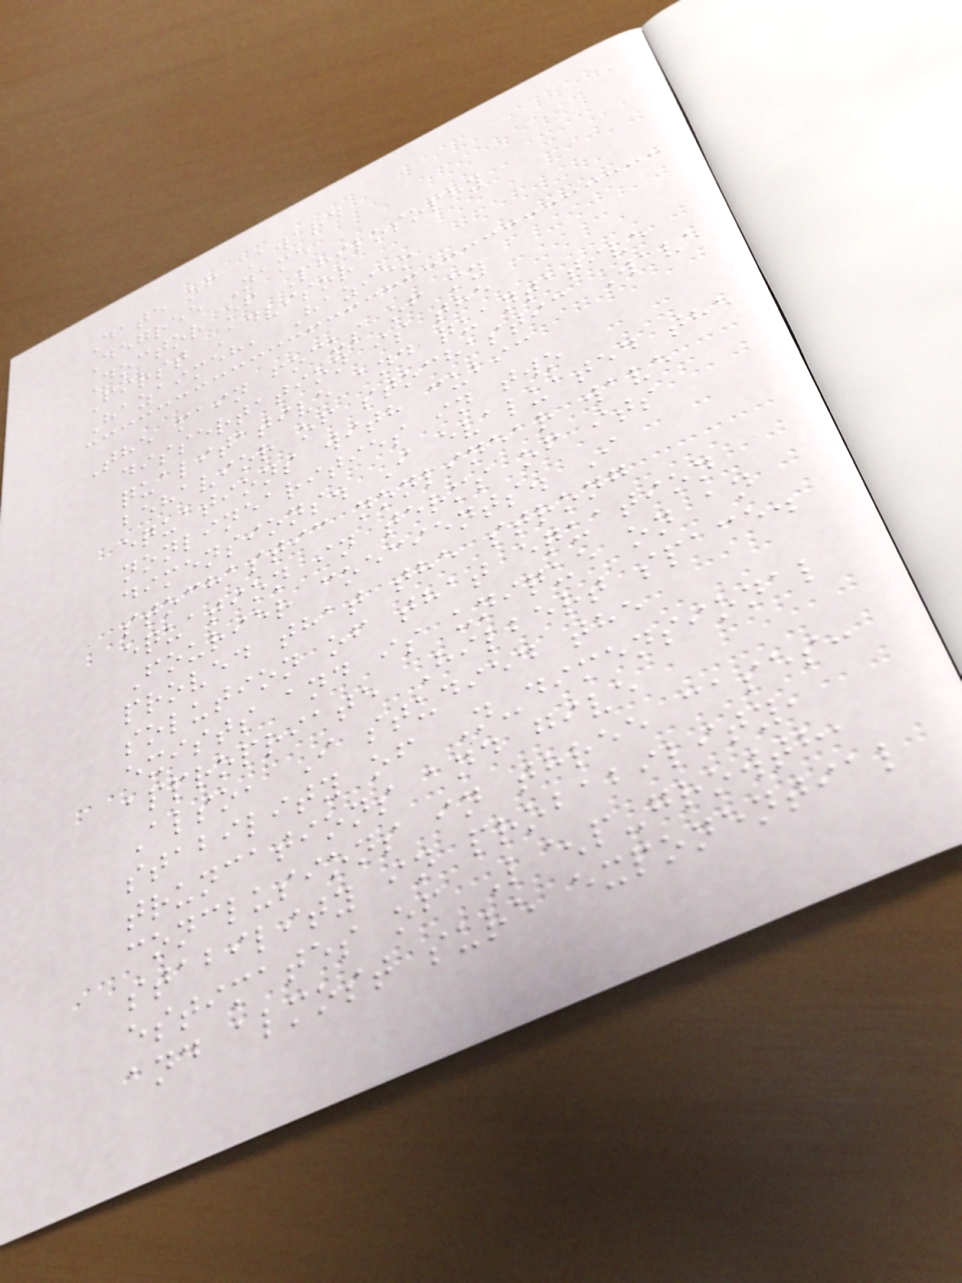Date of Award
Degree Name
Doctor of Philosophy
First Advisor
Hazaimeh, Haziem
The main focus of my
dissertation is the
qualitative and quantative
behavior of stochastic Wave
equations with cubic
nonlinearities in two
dimensions. I evaluated the
stochastic nonlinear wave
equation in terms of its
Fourier coecients. I
proved that the strong
solution of that equation
exists and is unique on an
appropriate Hilbert space.
Also, I studied the
stability of N-dimensional
truncations and give
conclusions in three cases:
stability in probability,
estimates of L^p-growth,
and almost sure exponential
